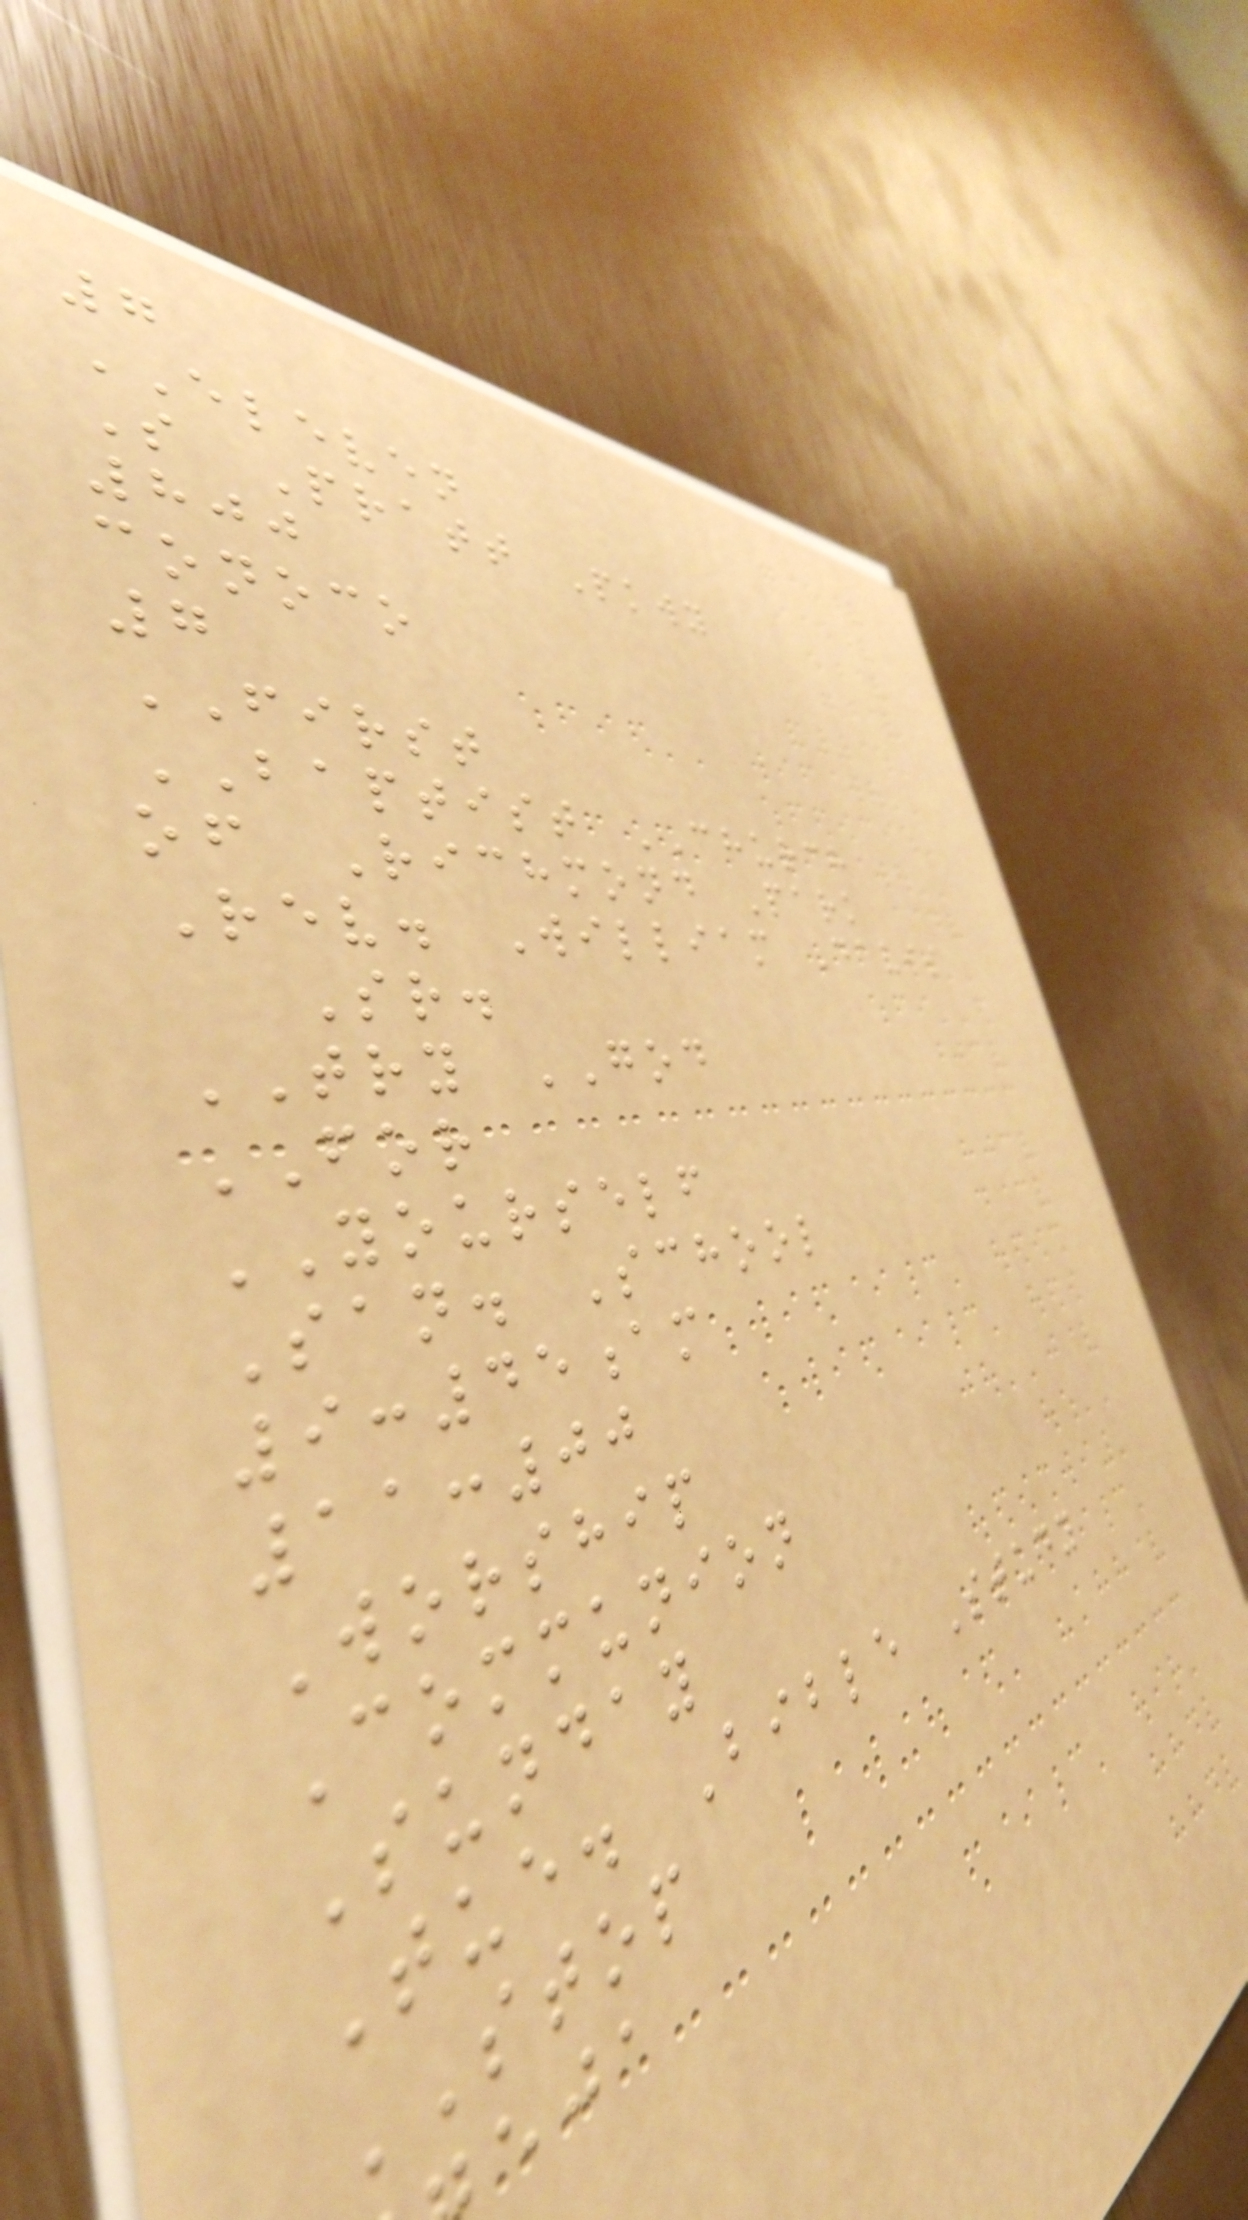7
ELEVEN
S Pratt Pkwy
800
conoco
7
FIRST
BAPTIST CHURCH
of Richmond Park
Rev. William Davis
Sr.
TRY GOD
FOR
YOURSELF
San. School
9:45am
11:00
Worship
Communion
Sunday
Tue. Bible Study
STOP
